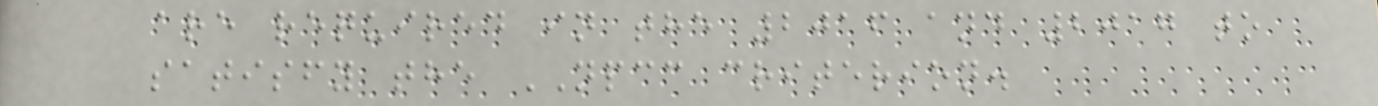are required in the 2016 and 2017 to
satisfy the NPCC criterion.
